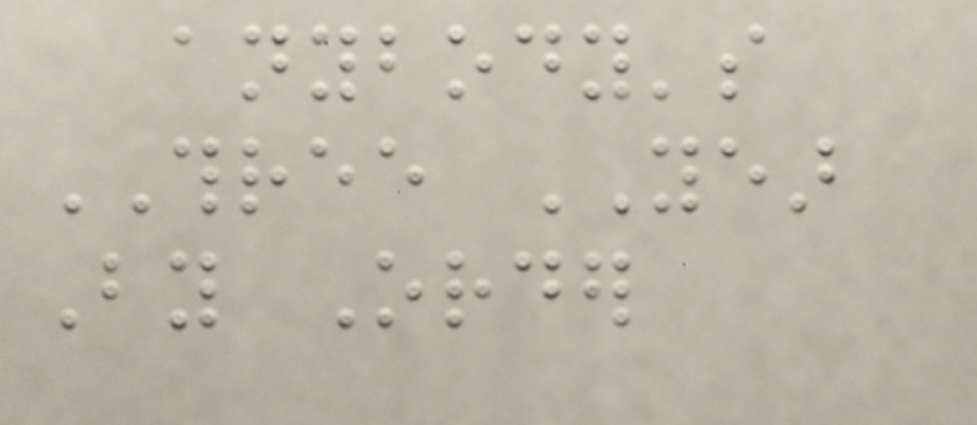anybody's
THREE YEAR
By Order
